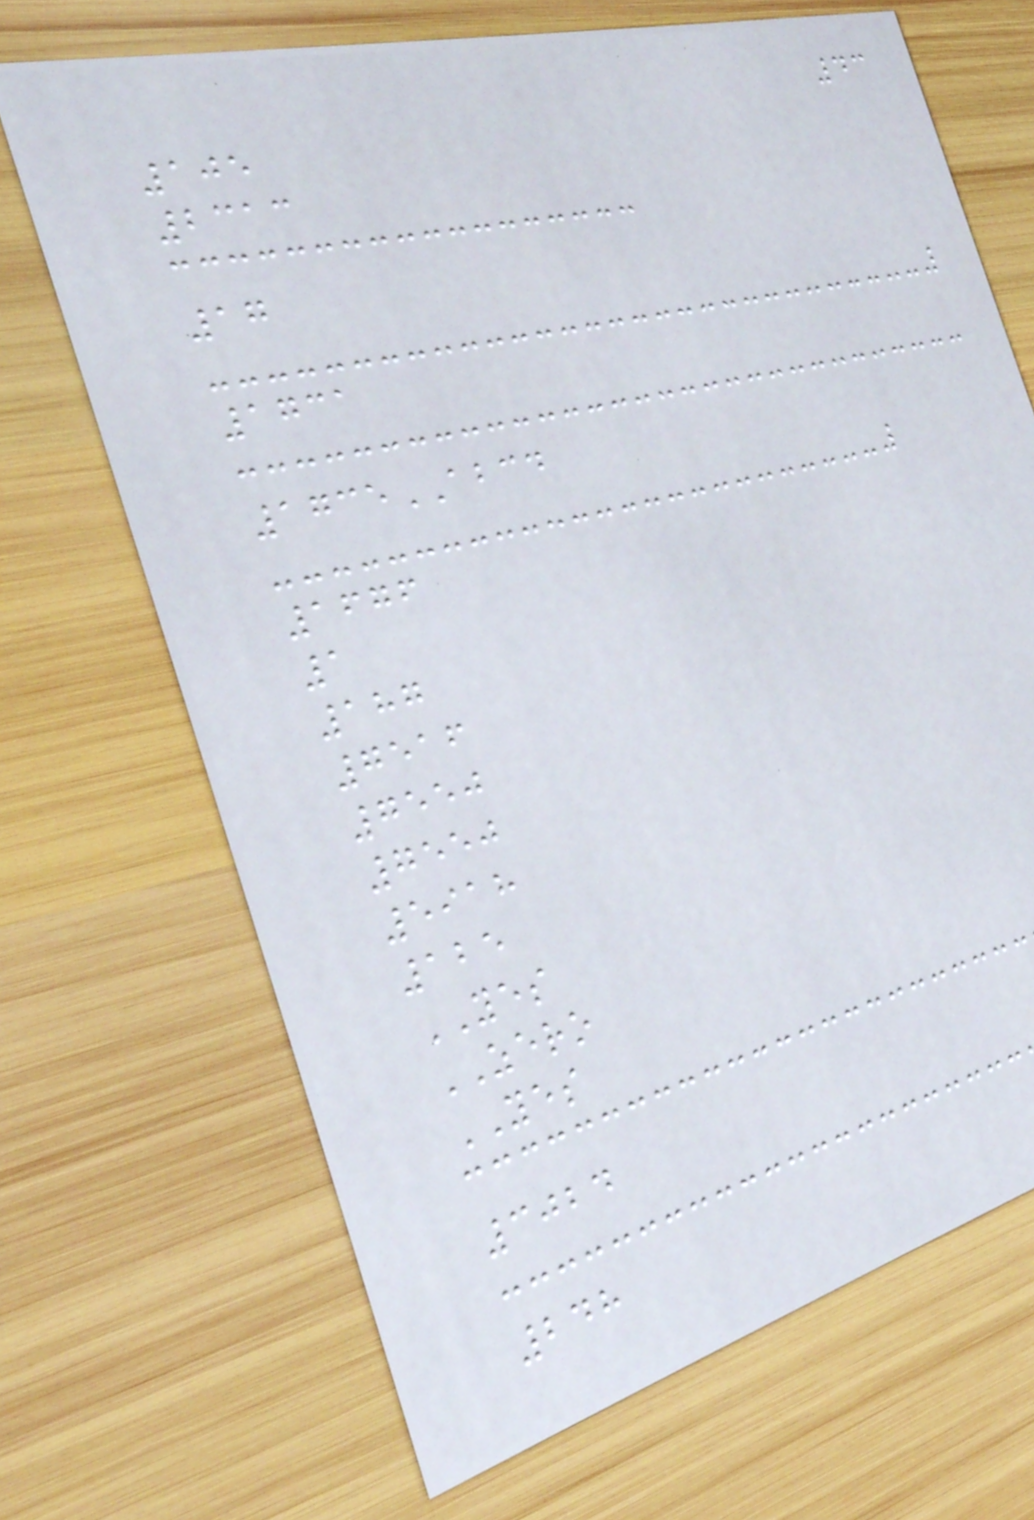43
105
2313
17
1731
1735ABCD
1676
1
187
7516
7550
7550
5918
125
YES
ZERO
YES
3024
248
